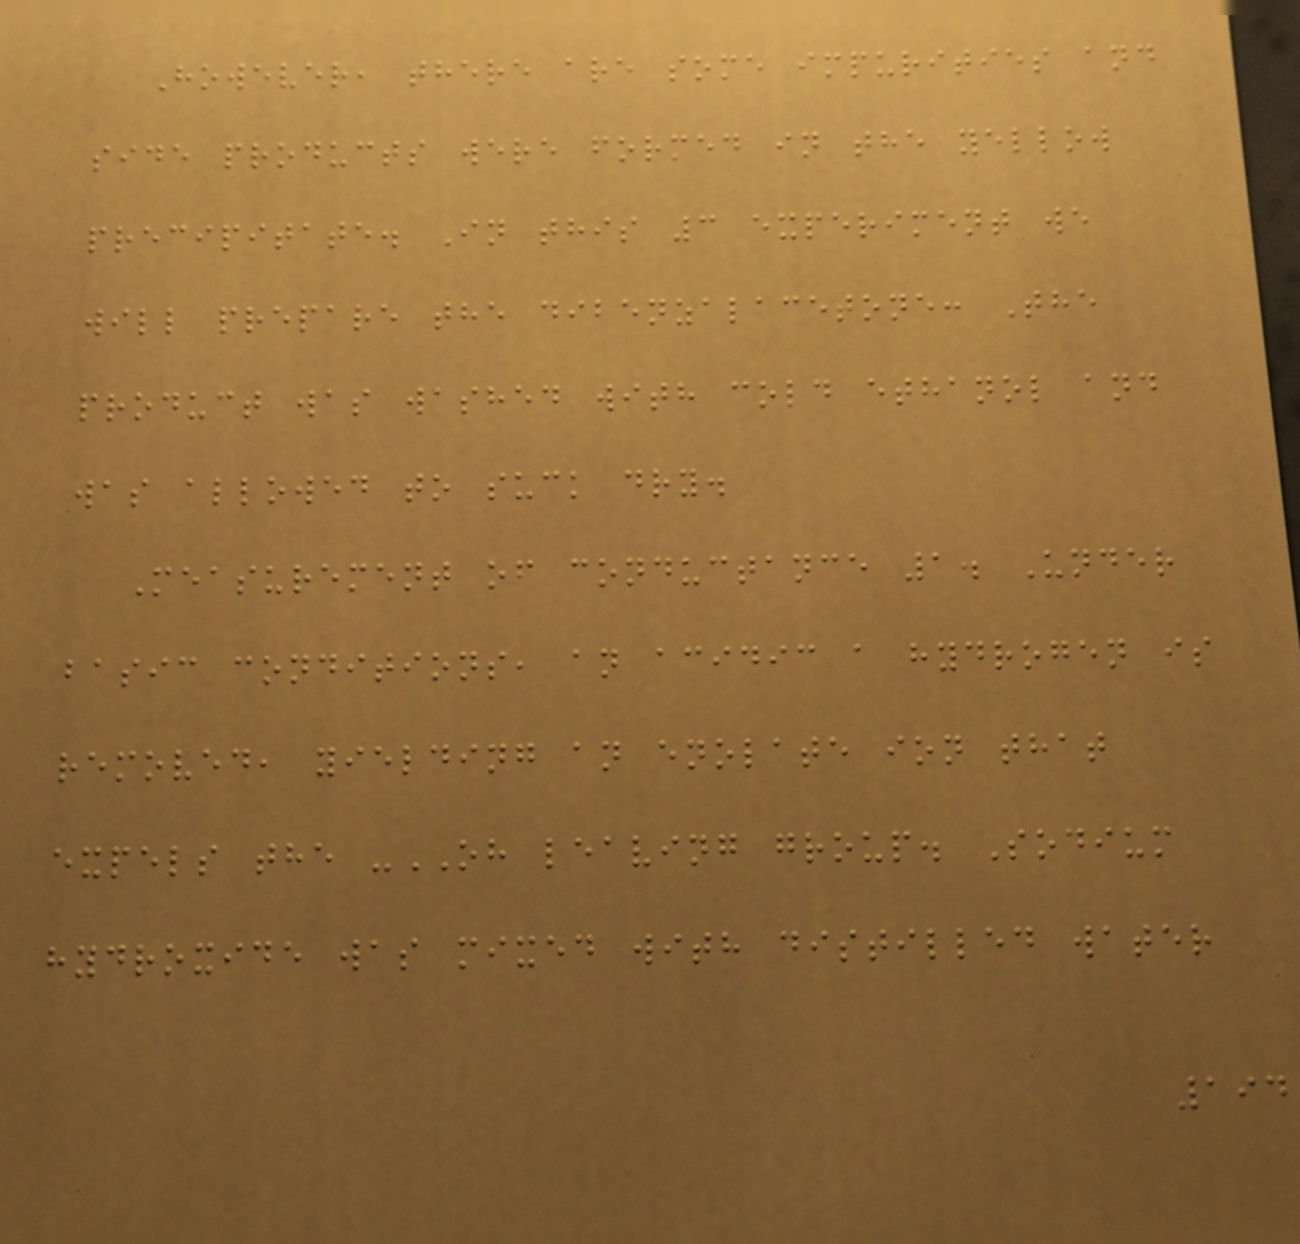However, there are some impurities and
side products were formed in the yellow
precipitate. In this 3 experiment we
will prepare the dibenzalacetone: The
product was washed with cold ethanol and
was allowed to suck dry.
Measurement of conductance 1. Under
basic conditions, an acidic a hydrogen is
removed, yielding an enolate ion that
expels the -OH leaving group. Sodium
hydroxide was mixed with distilled water
194
